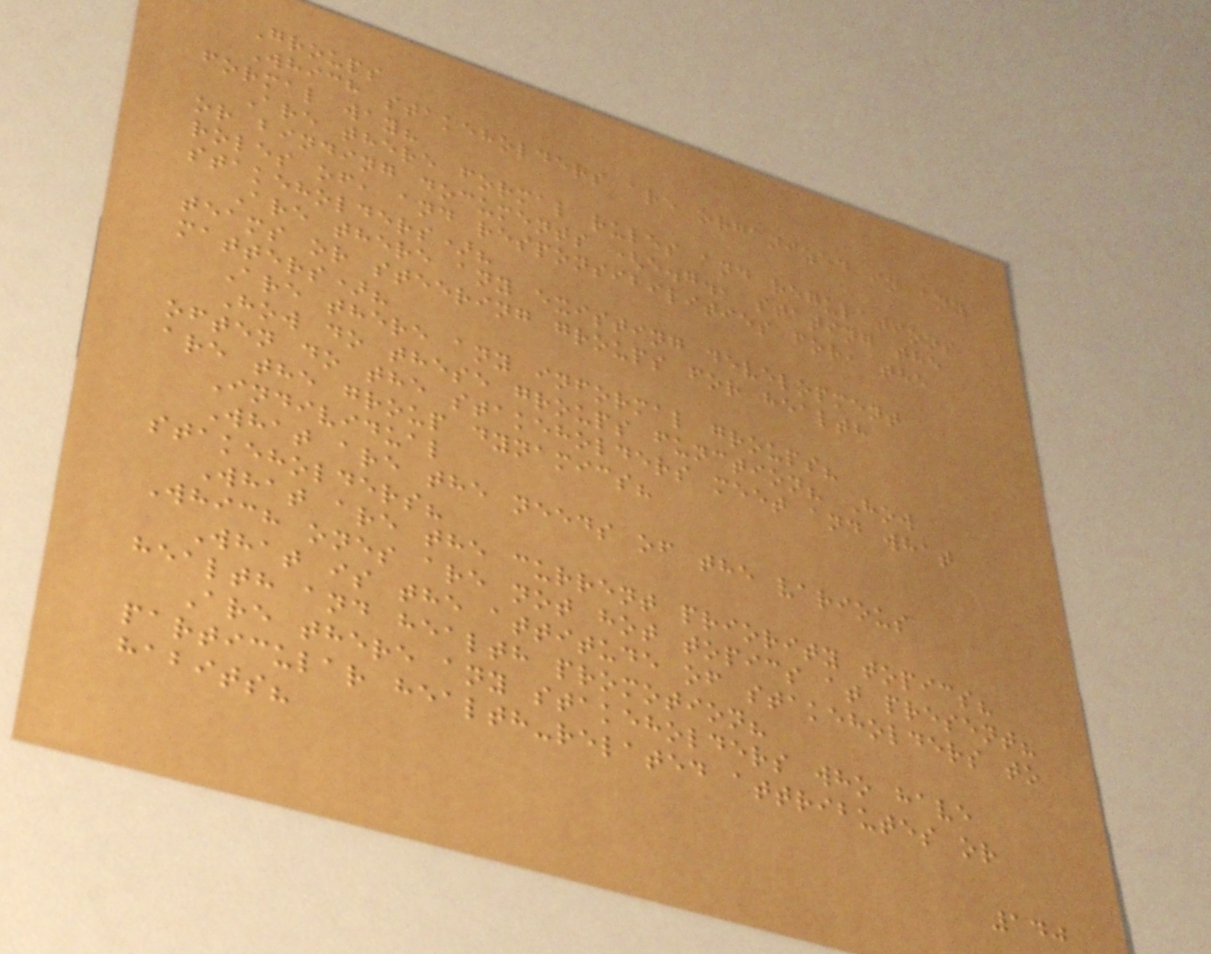Groups
Which stakeholders are organized in any
formal way?
Are there formal rules and regulations
or binding documents (e.g., stating the
roles of, and responsibilities for, the
stakeholders)?
Are there any existing development
teams or steering groups for health
matters)?
Are there any informal groups?
How do these groups function? How
often do the stakeholders meet and what
are the group dynamics?
Individual
What are the needs of the various
stakeholders?
What are the current priority topics?
Which ones are not hot topics at present?
What is the attitude of stakeholders to
health and health promotion?
Are there any stakeholders who have
particular health-related attributes or
habits?
140
